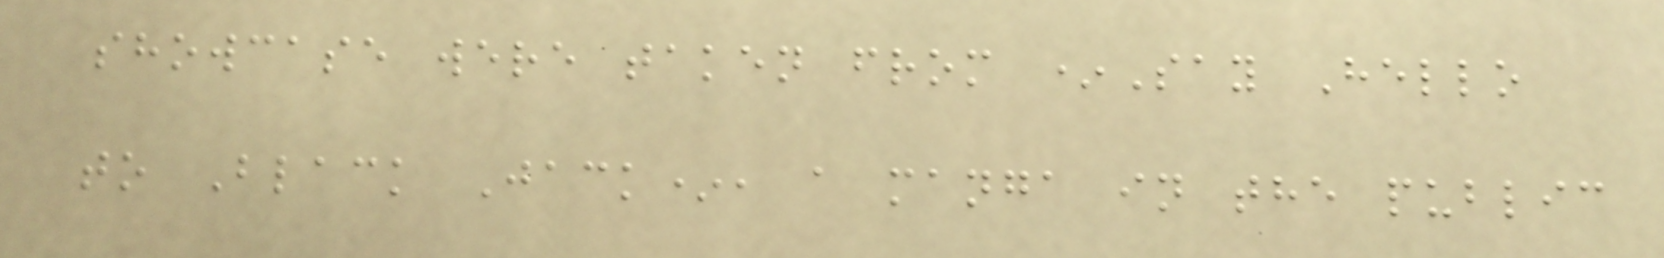showcase were taken from *Say Hello
to Black Jack*, a manga in the public
